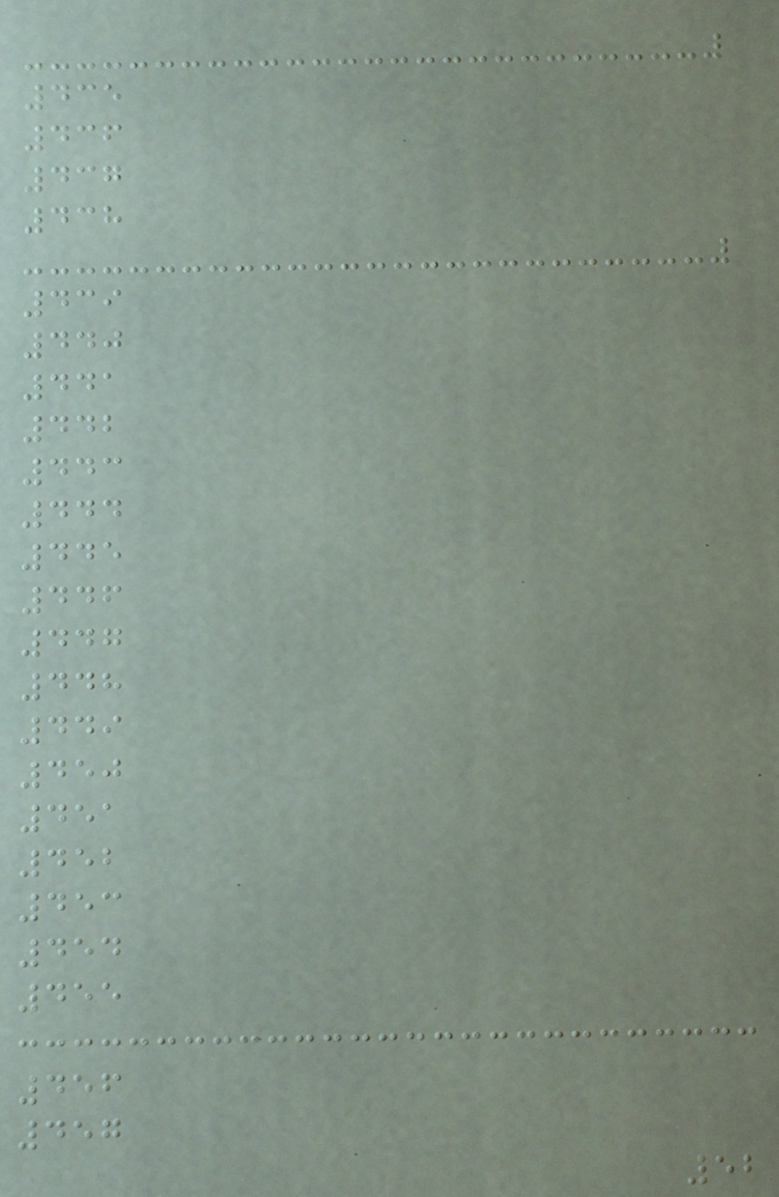435
436
437
438
439
440
441
442
443
444
445
446
447
448
449
450
451
452
453
454
455
456
457
52
